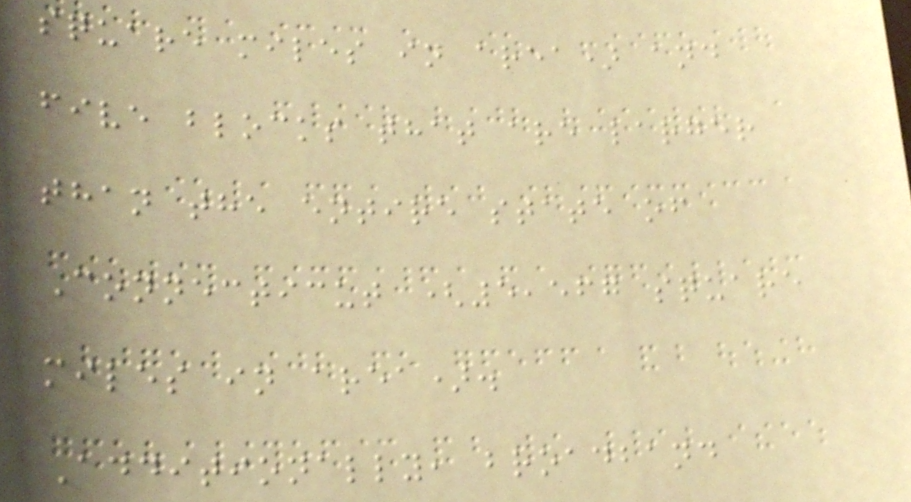square miles in area) and
five blocks that are larger
than the entire state of
Connecticut (5,567 square
miles in area).
Additionally, broadband
